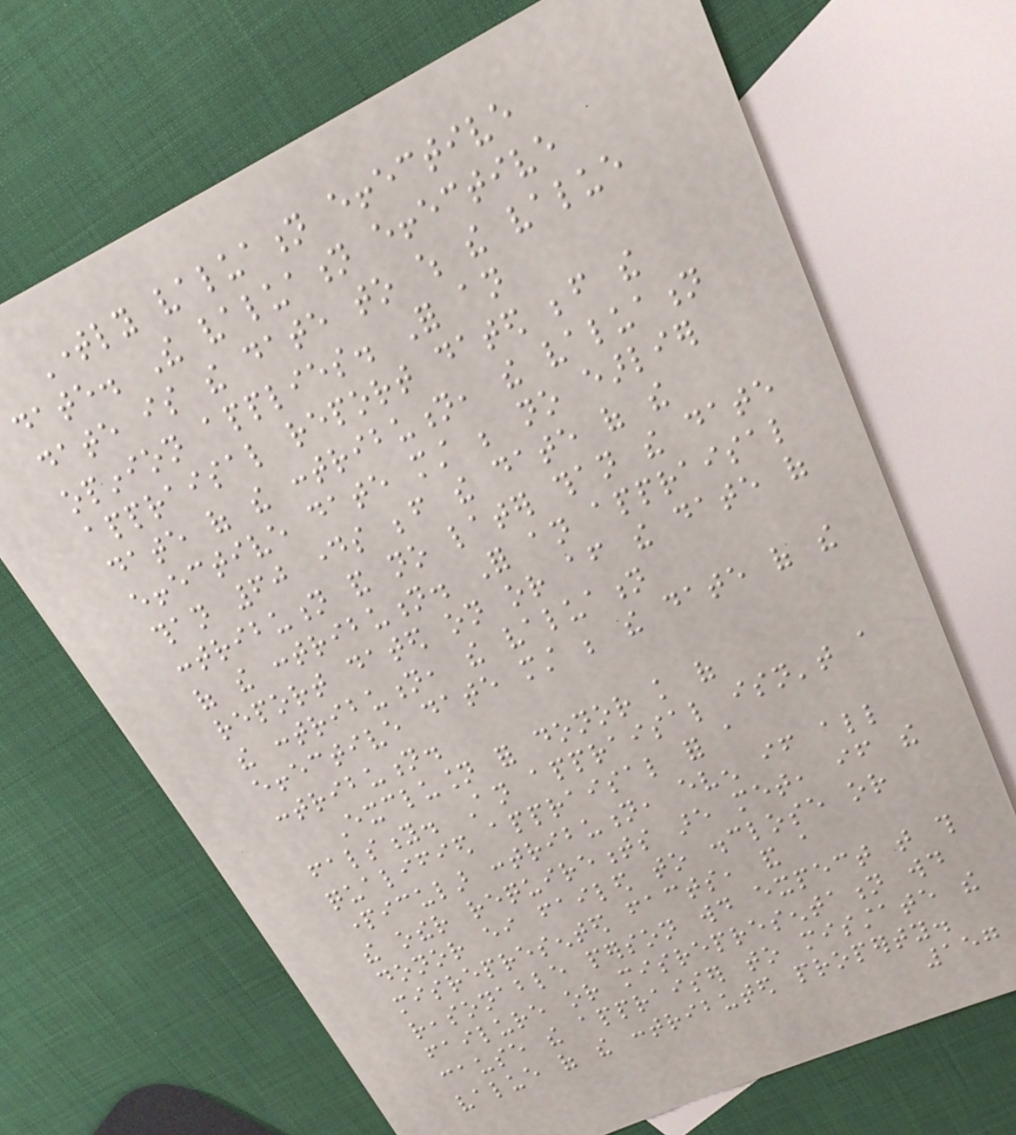Timely valuation effective
date. The valuation effective
date is the date to which the value
opinion applies. For an
appraisal report dated before the
date of the contribution, the valuation
effective date must be no earlier
than 60 days before the date of the
contribution and no later than the date
of the contribution. For an appraisal
report dated on or after the date of
the contribution, the valuation
effective date must be the date of the
contribution.
Exclusion for donor knowledge of
falsity. An appraisal isn't a
qualified appraisal for a
particular contribution, even if all
the other requirements are met, if the
donor either failed to disclose or
misrepresented facts, and a
reasonable person would expect that this
failure or misrepresentation would
cause the appraiser to misstate the
value of the contributed property.
157
